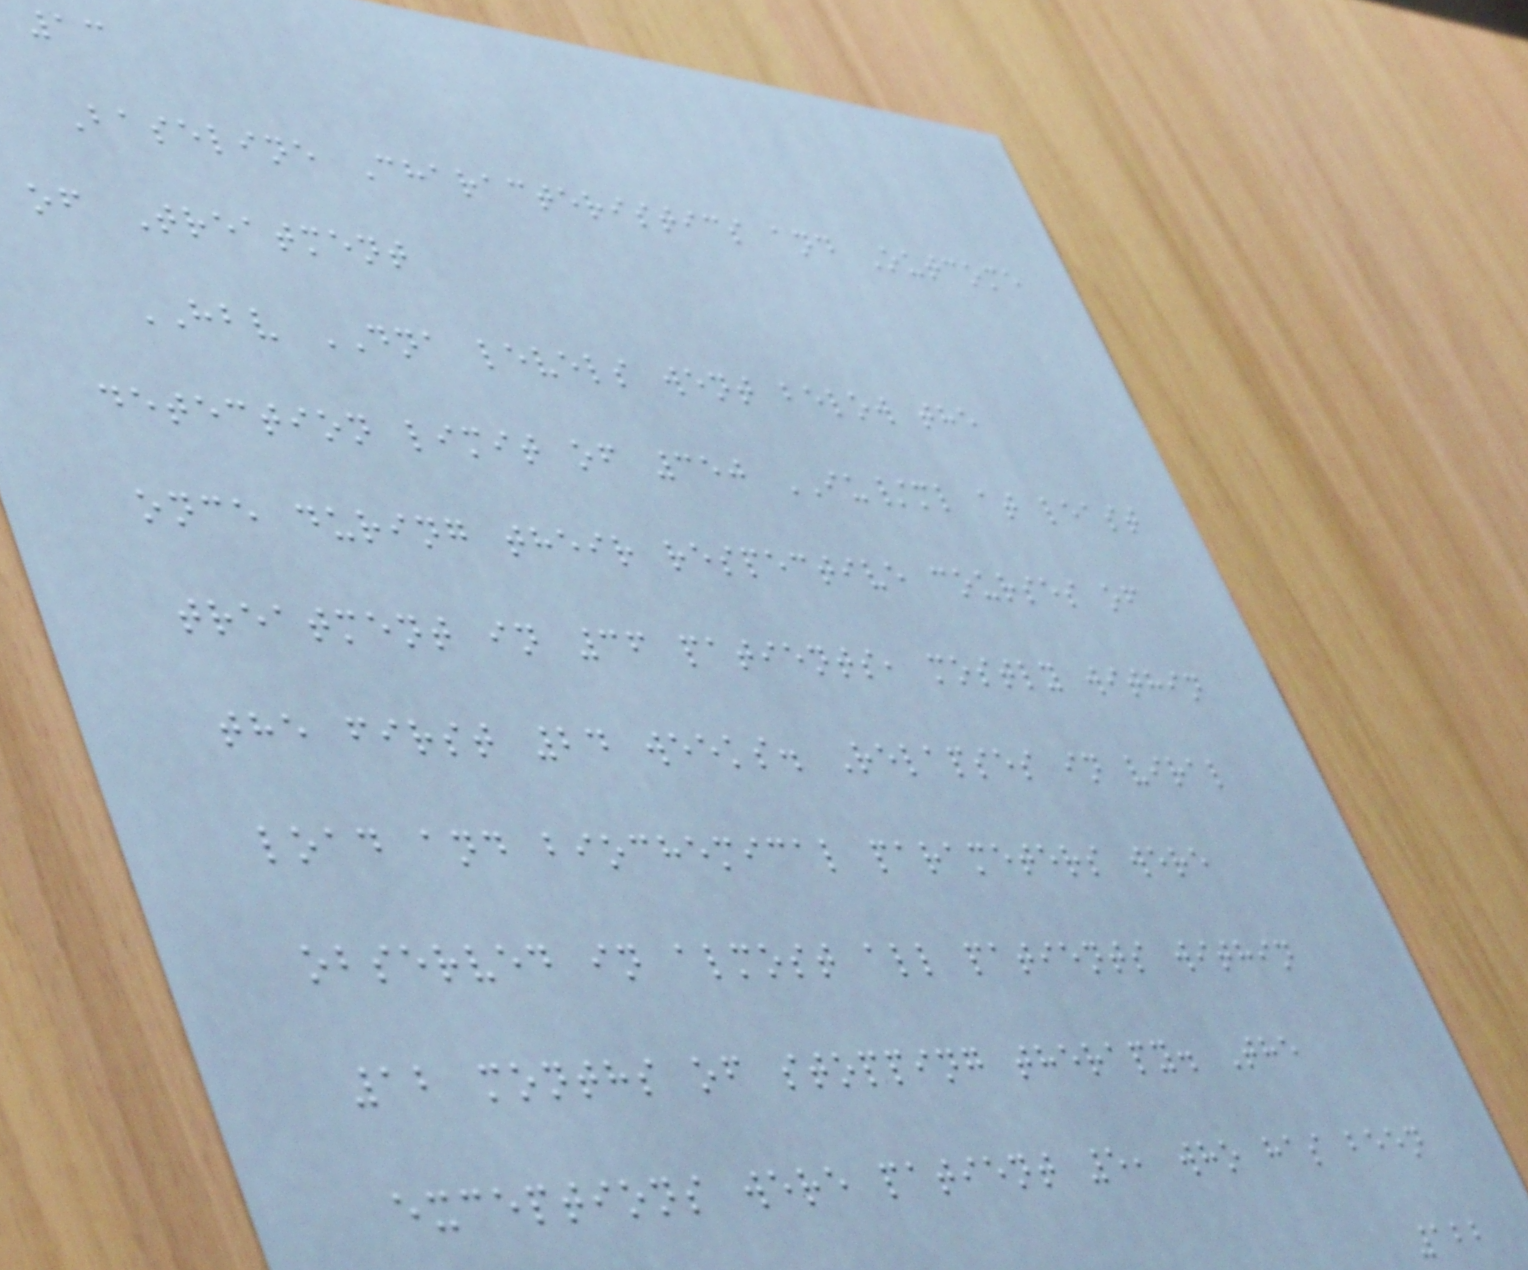13
Baseline Characteristics and Outcome
of Treatment
HBV DNA levels went below the
detection limit of 350 IU/ml at least
once during their respective courses of
treatment in 36 patients, mostly within
the first 24 weeks. Relapses in viral
load and biochemical parameters were
observed in almost all patients within
12 months of stopping therapy. The
exceptions were patient 5, who has been
122
